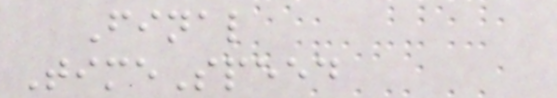Final
TimeSpeed
